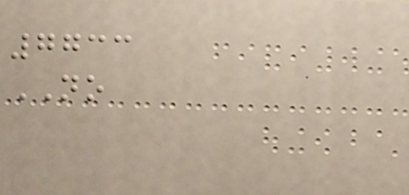7733
NO
